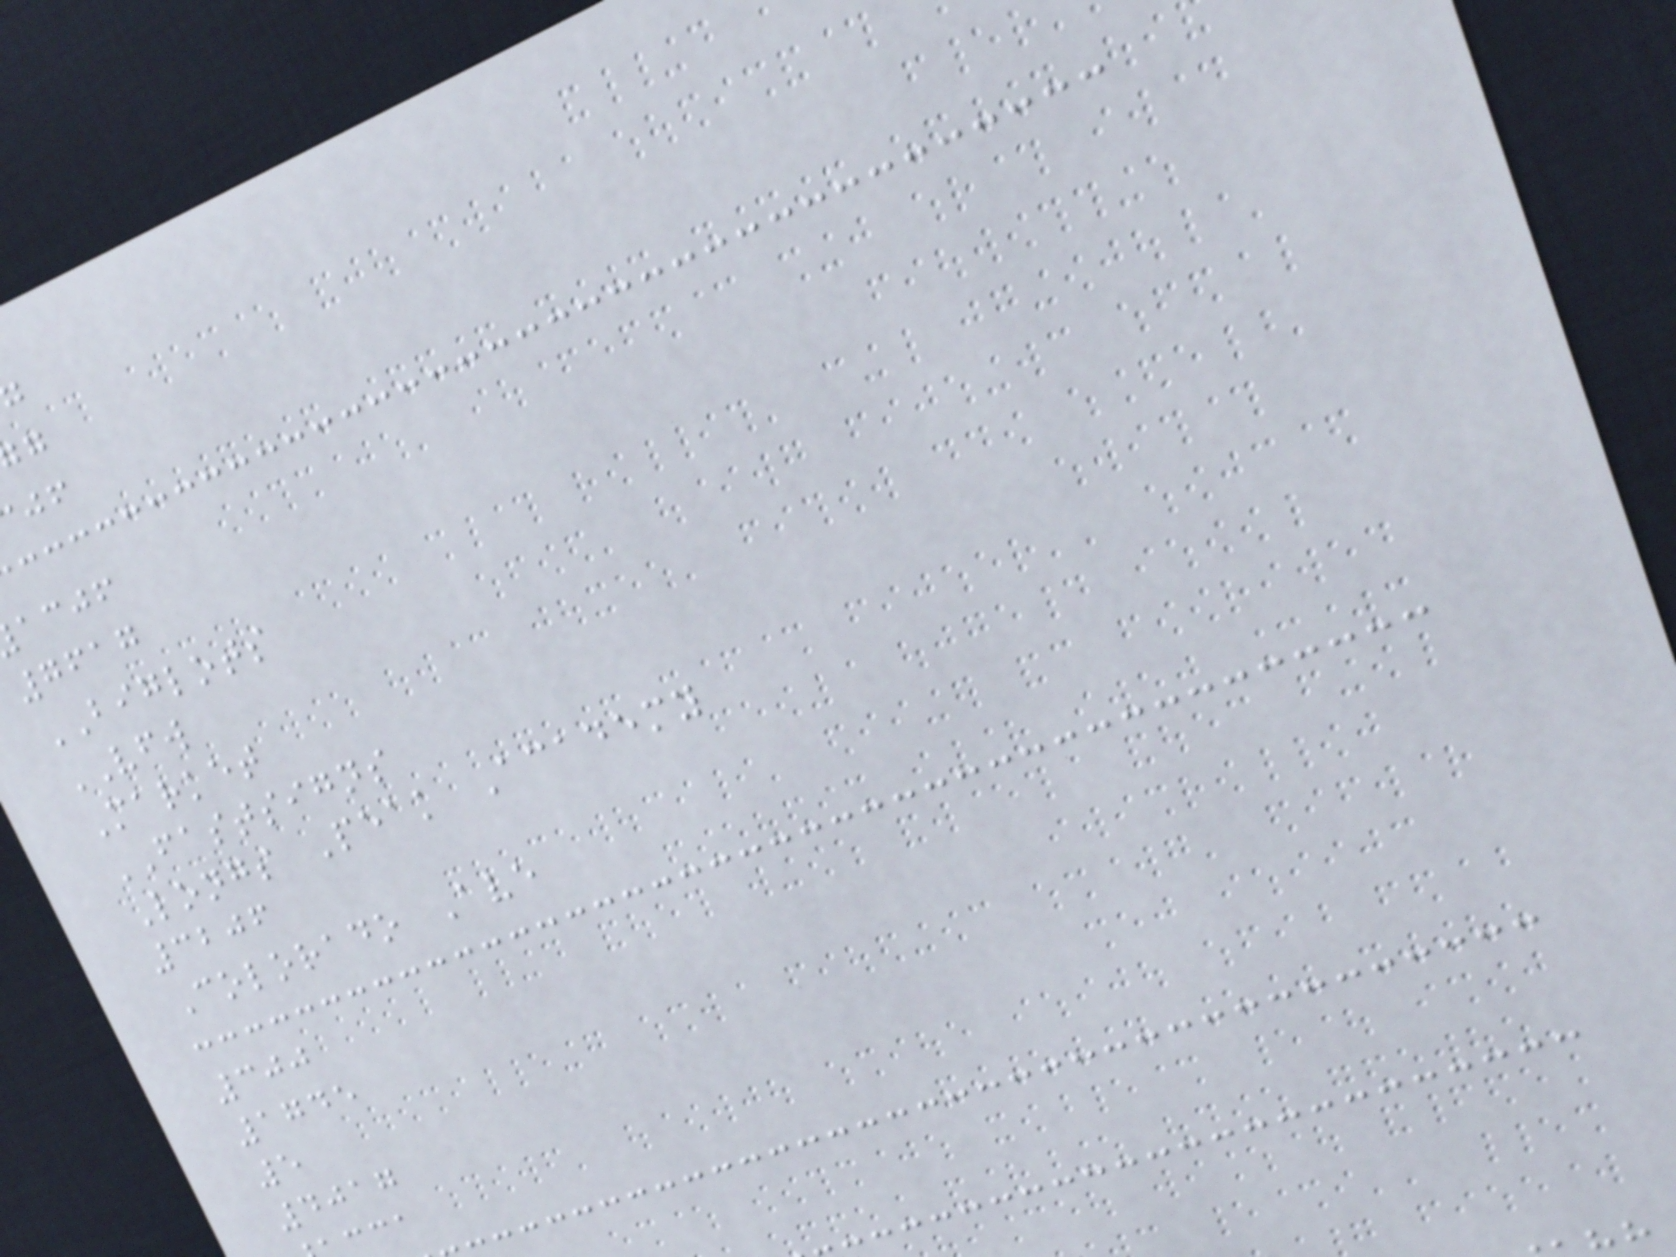acjf
7617
BIGLOTS
VFW
Market
FASTSIGNS
Longs Peak Academy
3206
Colorado Ave
300
1745
5
4017
